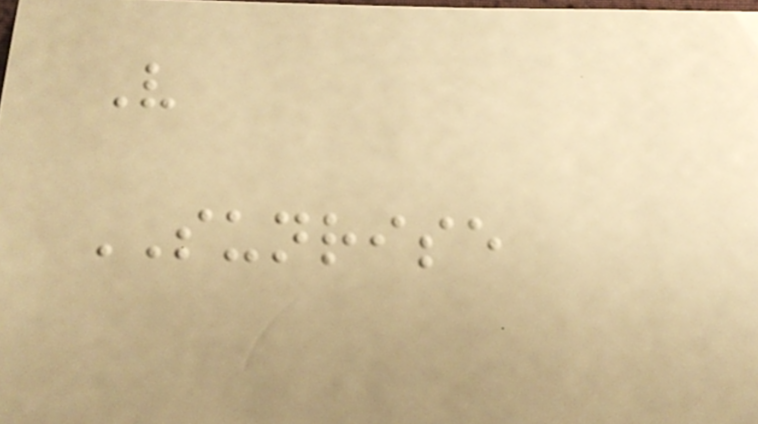V
SUNRISE
